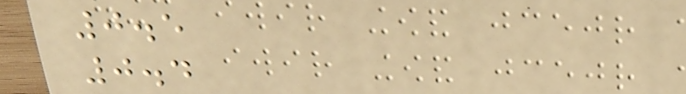0.5
0.4
